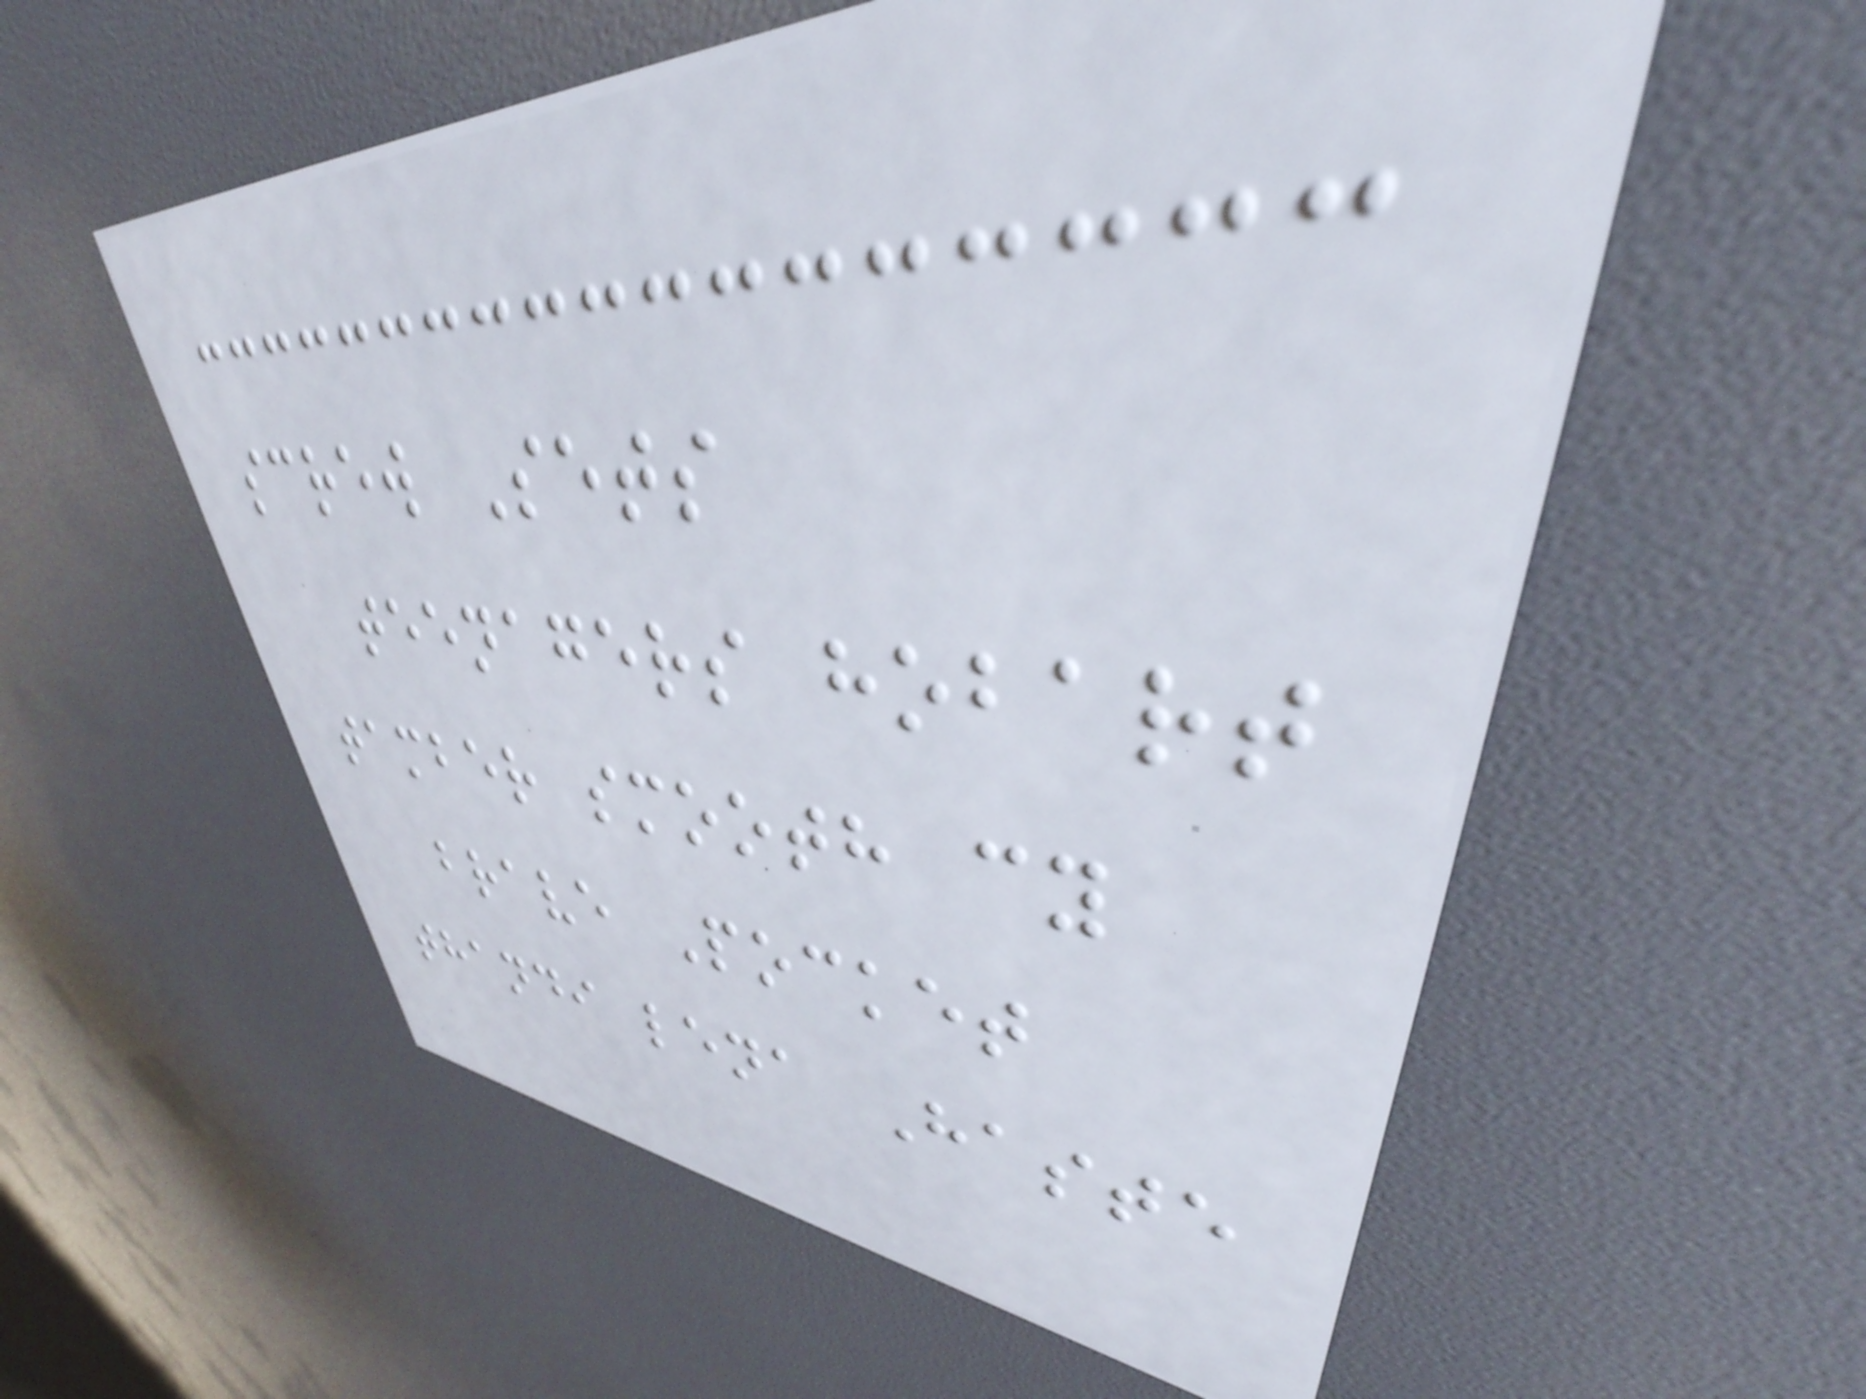screw Sets
teenagers hobart
tamber smooth cy
brave Pocket
thandi lena Haste
